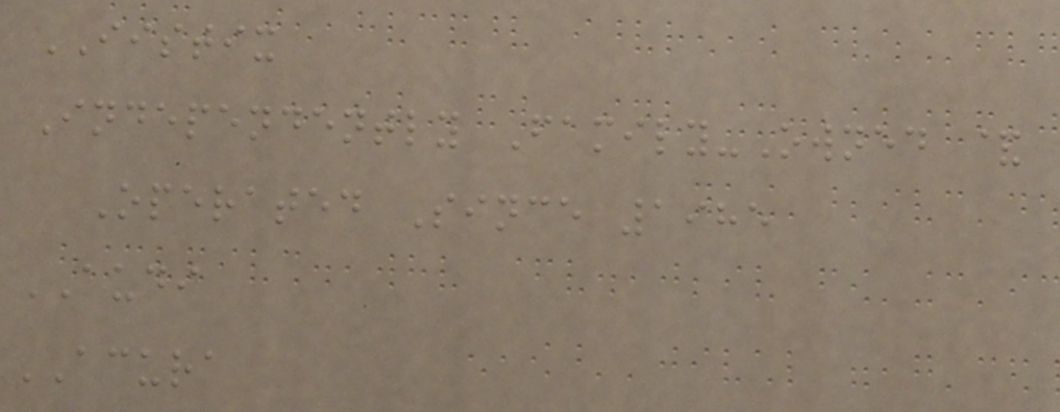IISTIX
Independently Family-Owned &
Operated Since 1985
AUDI
ACURA
